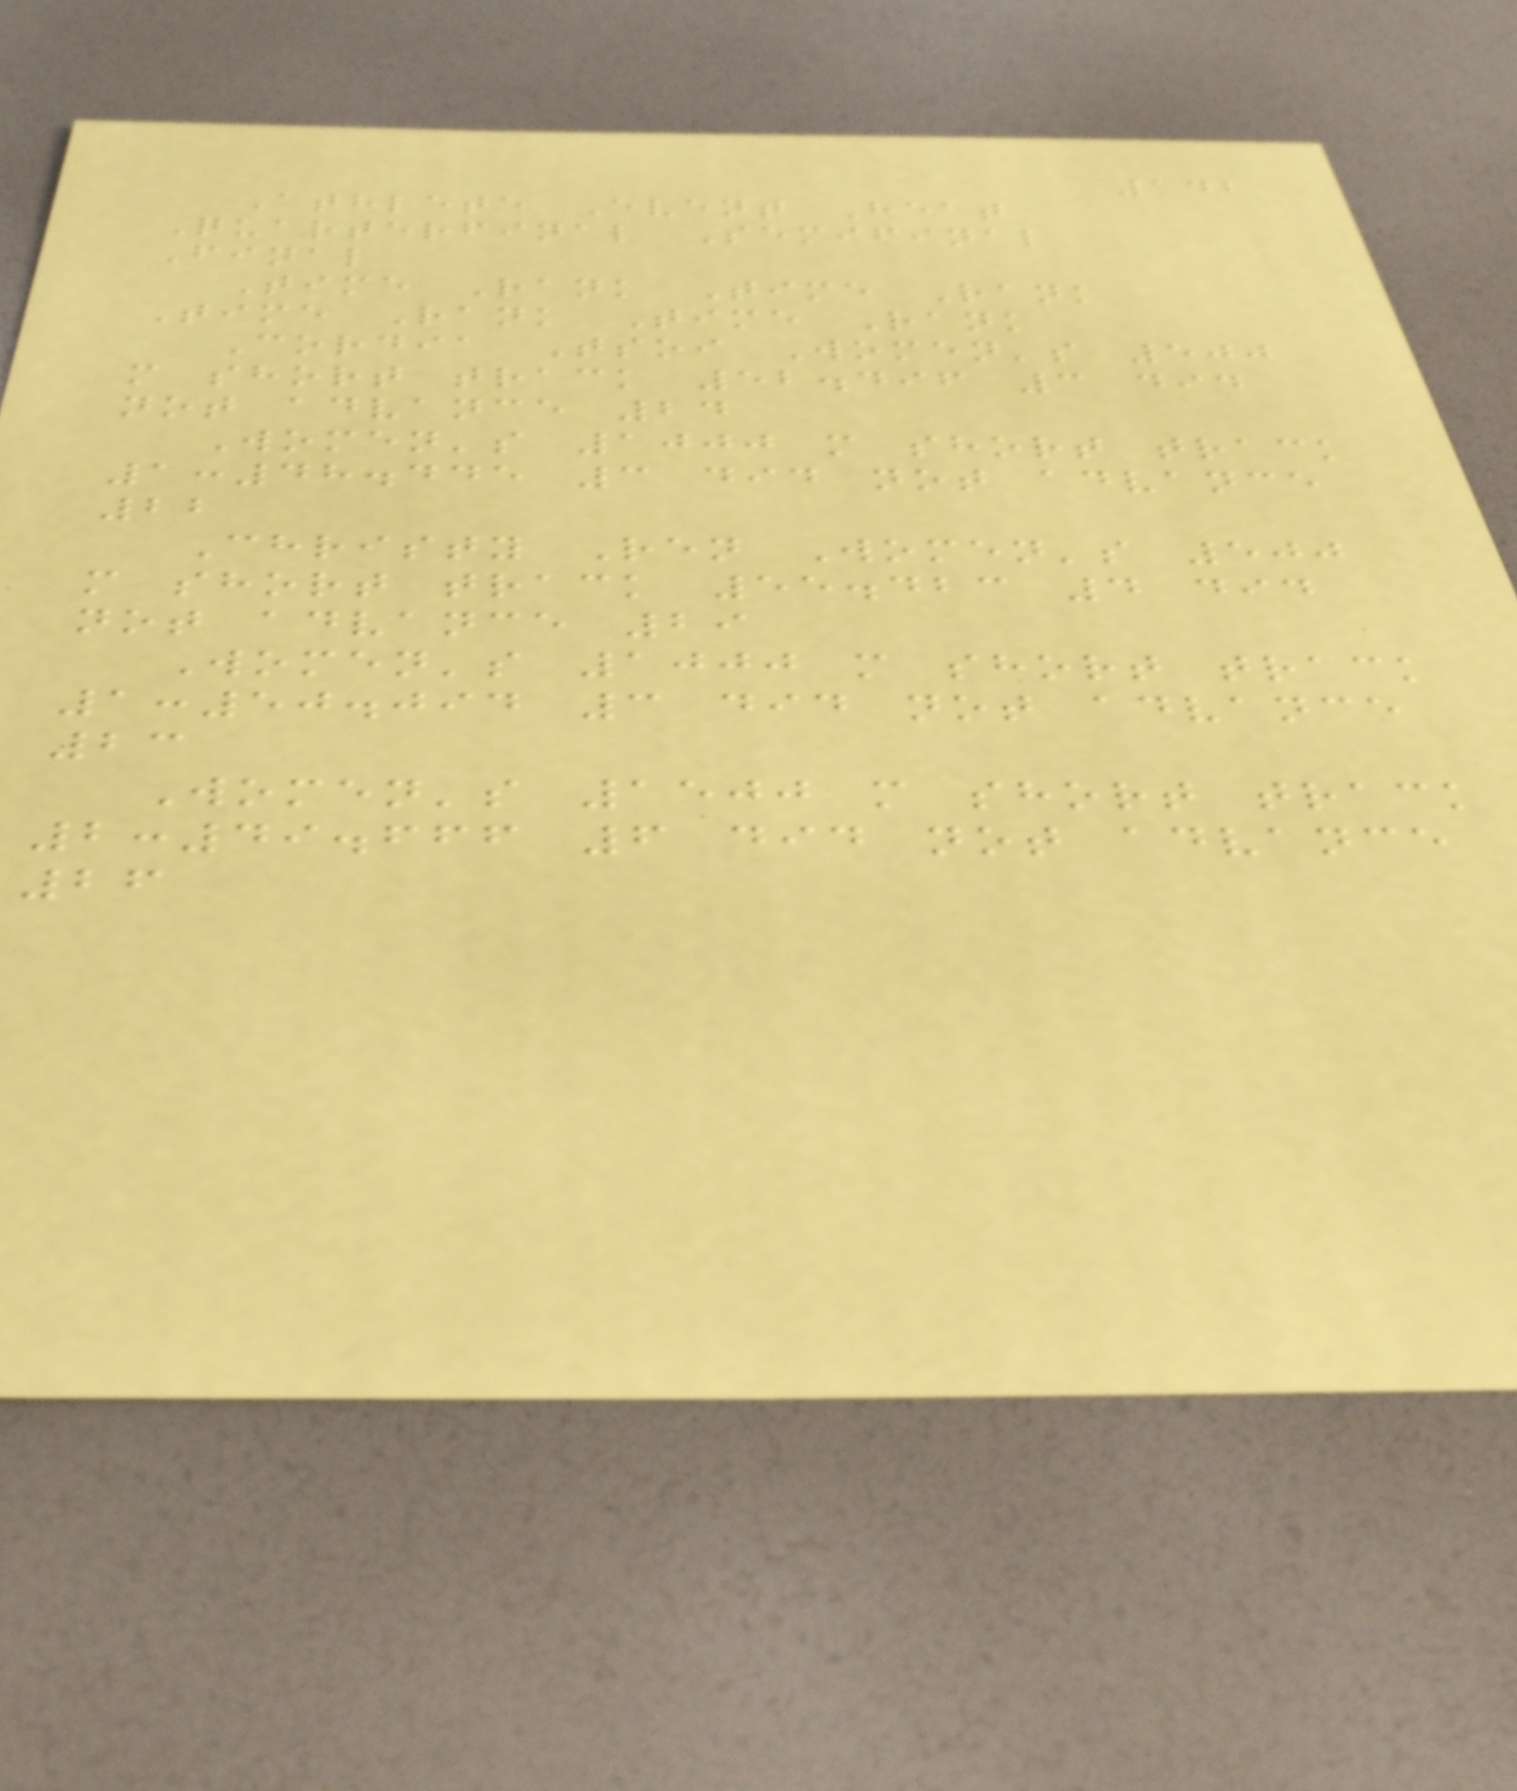142
Athlete Event Heat
Quarterfinal Semifinal
Final
Time Rank Time Rank
Time Rank Time Rank
Cordia Tsoi Women's 500
m short track 52.496 3 did
not advance 24
Women's 1000 m short track
1:48.445 3 did not advance
22
Christy Ren Women's 500
m short track 55.423 4 did
not advance 29
Women's 1000 m short track
1:50.094 3 did not advance
23
Women's 1500 m short track
2:49.666 6 did not advance
26
